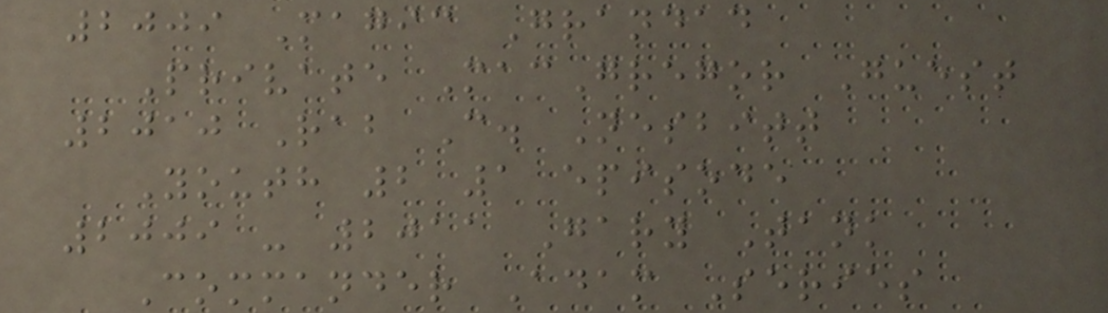2009 Magic Grandad
Private MacGregor Guest
2010 Rab C. Nesbitt
Youth 2 1 episode
2009 - 2011 Gary Tank
Commander Adam Series
